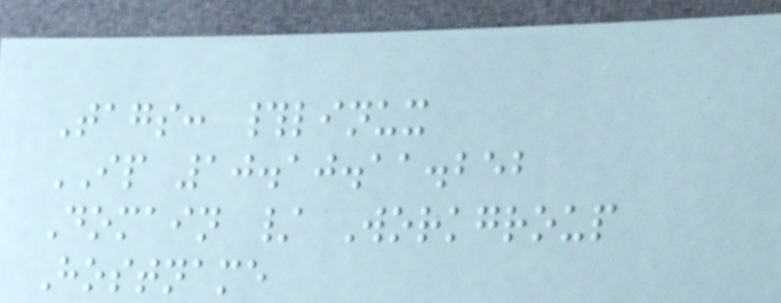Tags: #linux
IP 10.10.11.252
Domain / Workgroup
Hostname
